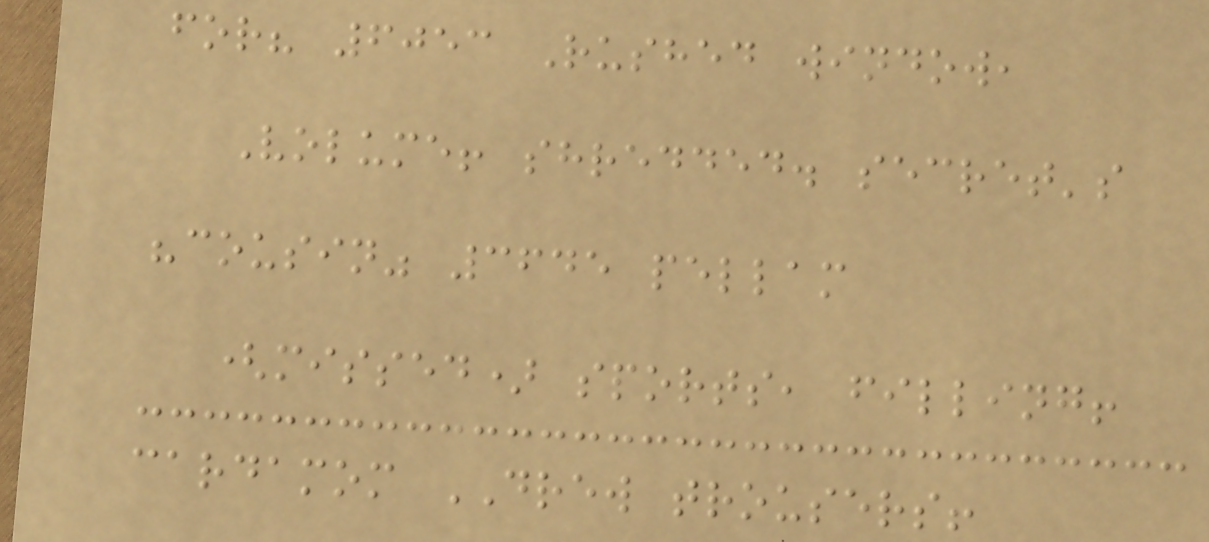for? 6053 Rushed window,
Volume! shredded. secret's
"cousin" 3645 pellam
(missed) sports, filling!
cardamom DREW trousers!
